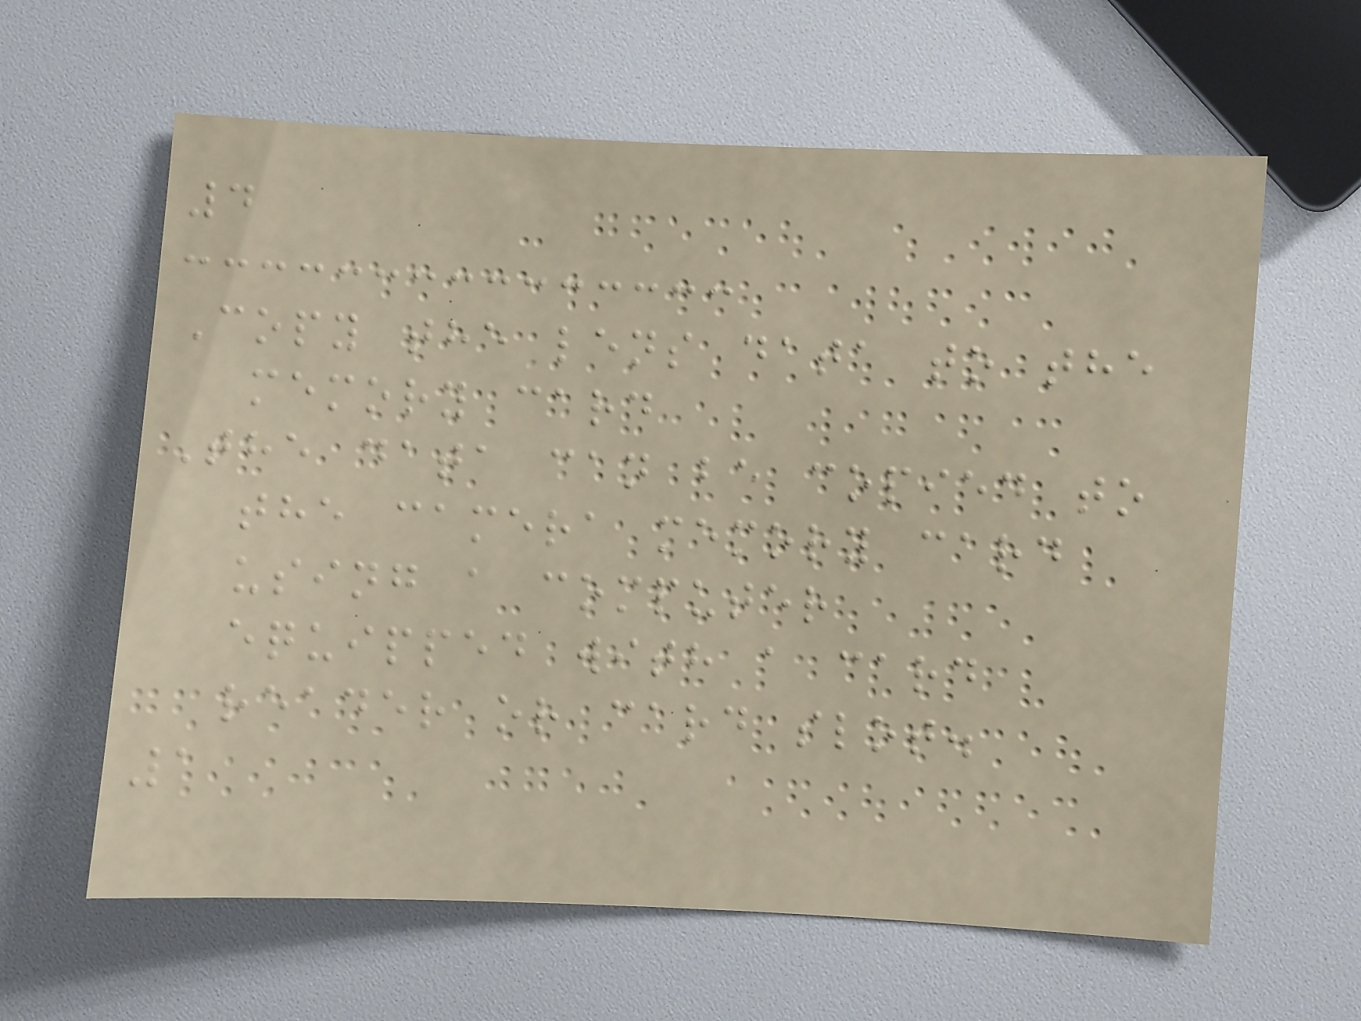4
Copy the lens data to the
memory card
The data can be copied to
the camera memory card
using a computer
equipped with a card
reader or card slot.
1
